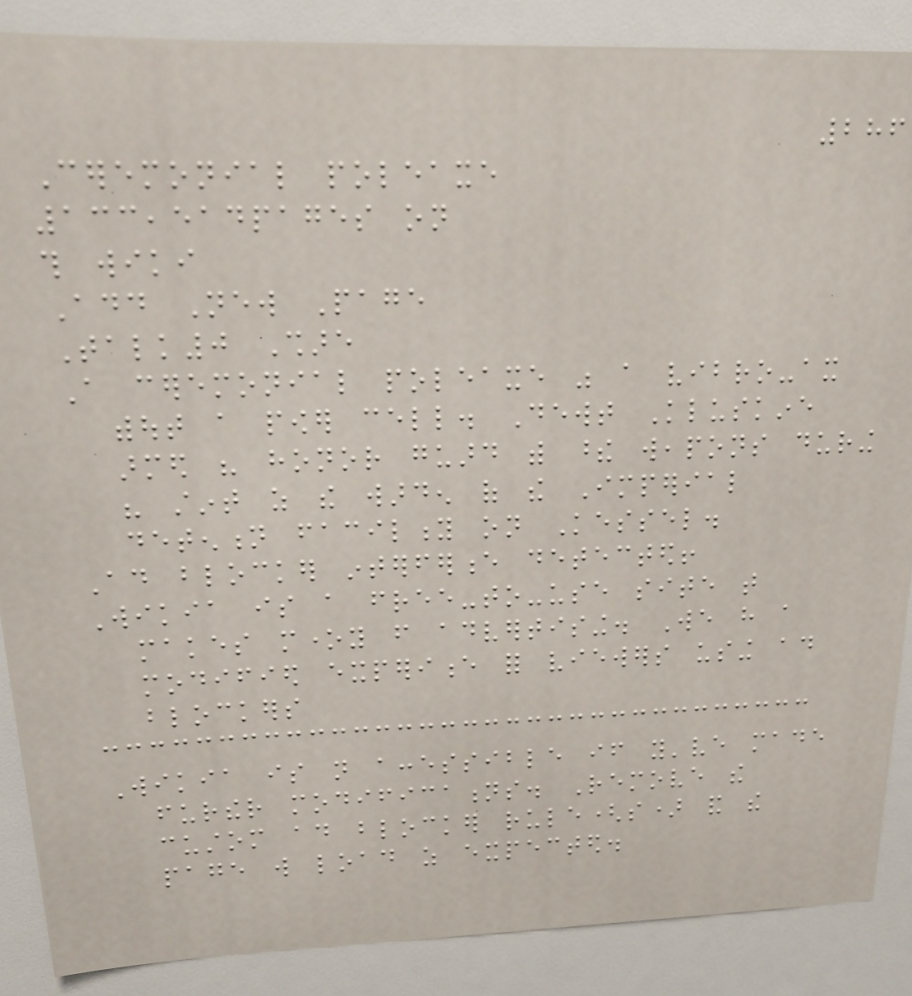286
Ceremonial poleaxe
133,514pages on
this wiki
Add New Page
Talk0 Share
A ceremonial poleaxe was a vibro-ax
without a power cell. Dewt Kluskine
armed his honor guard with these weapons during
his stint as the warden of the Imperial
detention facility on Kessel.
Ad blocker interference detected!
Wikia is a free-to-use site that
makes money from advertising. We have a
modified experience for viewers using ad
blockers
Wikia is not accessible if you've made
further modifications. Remove the
custom ad blocker rule(s) and the
page will load as expected.
